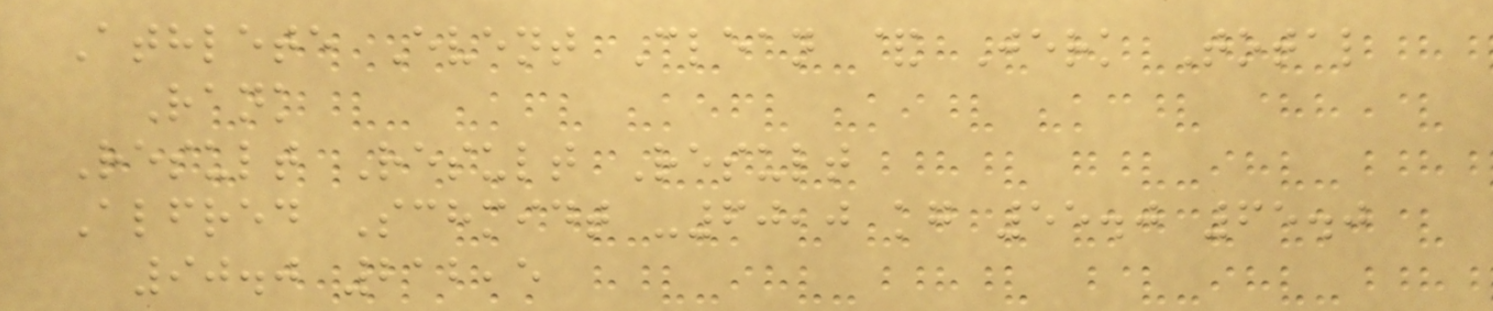Athlete Event Clean & Jerk Total
Rank
Result Result Result
Alfred Schmidt -60,0 kg 55.0 65.0
90.0 212,5
